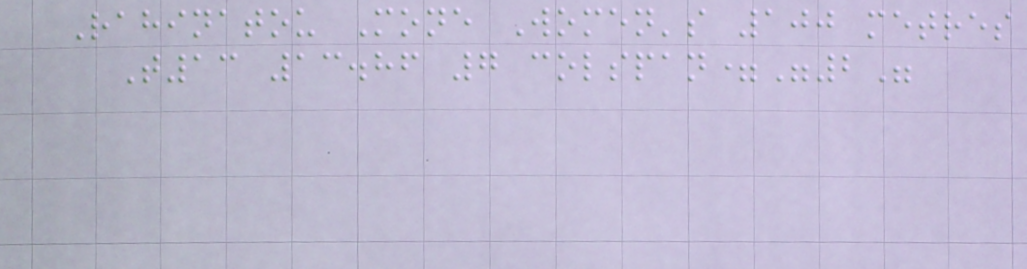Rahinatou Mone Women's 100 metres
T13 13.86 7 colspan="2"
